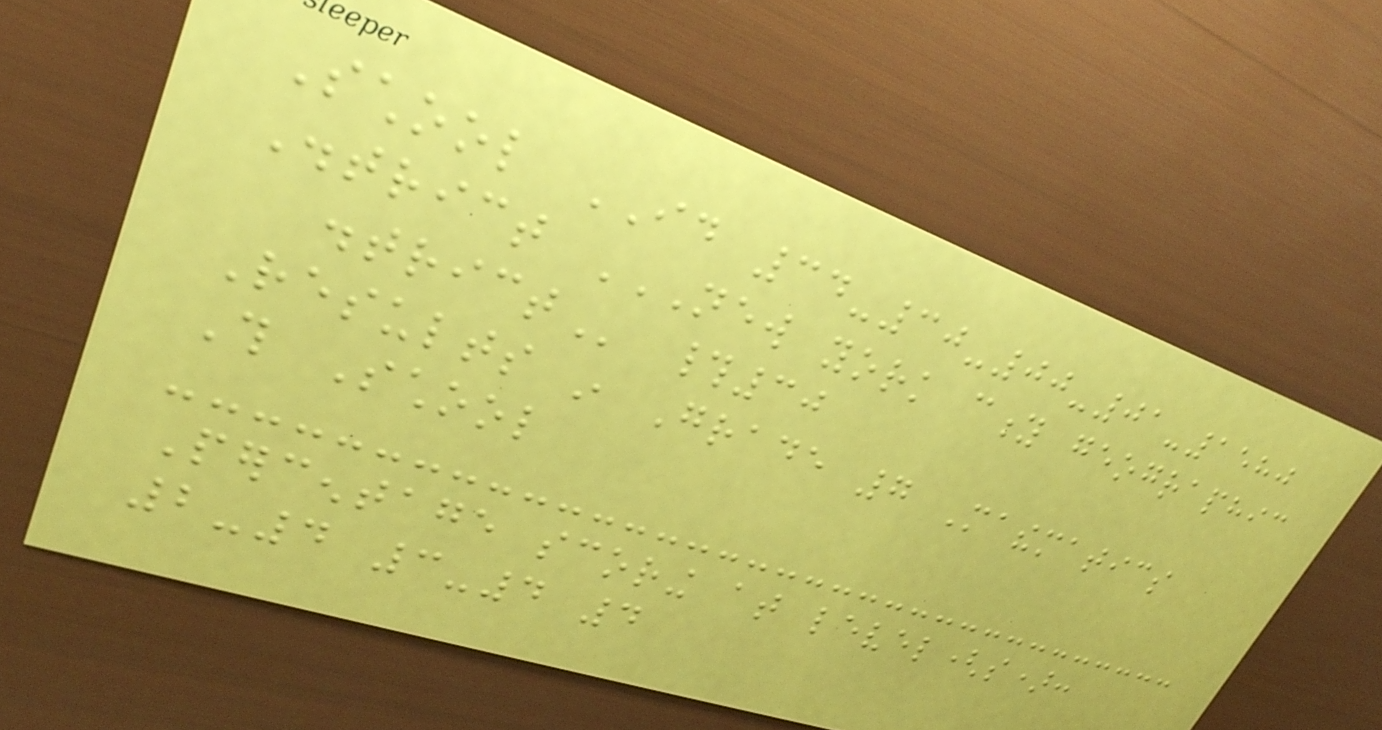School ID 34-30-00-01-1580
District NEW YORK CITY GEOGRAPHIC
DISTRICT #30
Results in Grade 7 Mathematics
This School
Percentage scoring at level(s):
2-4 3-4 4
